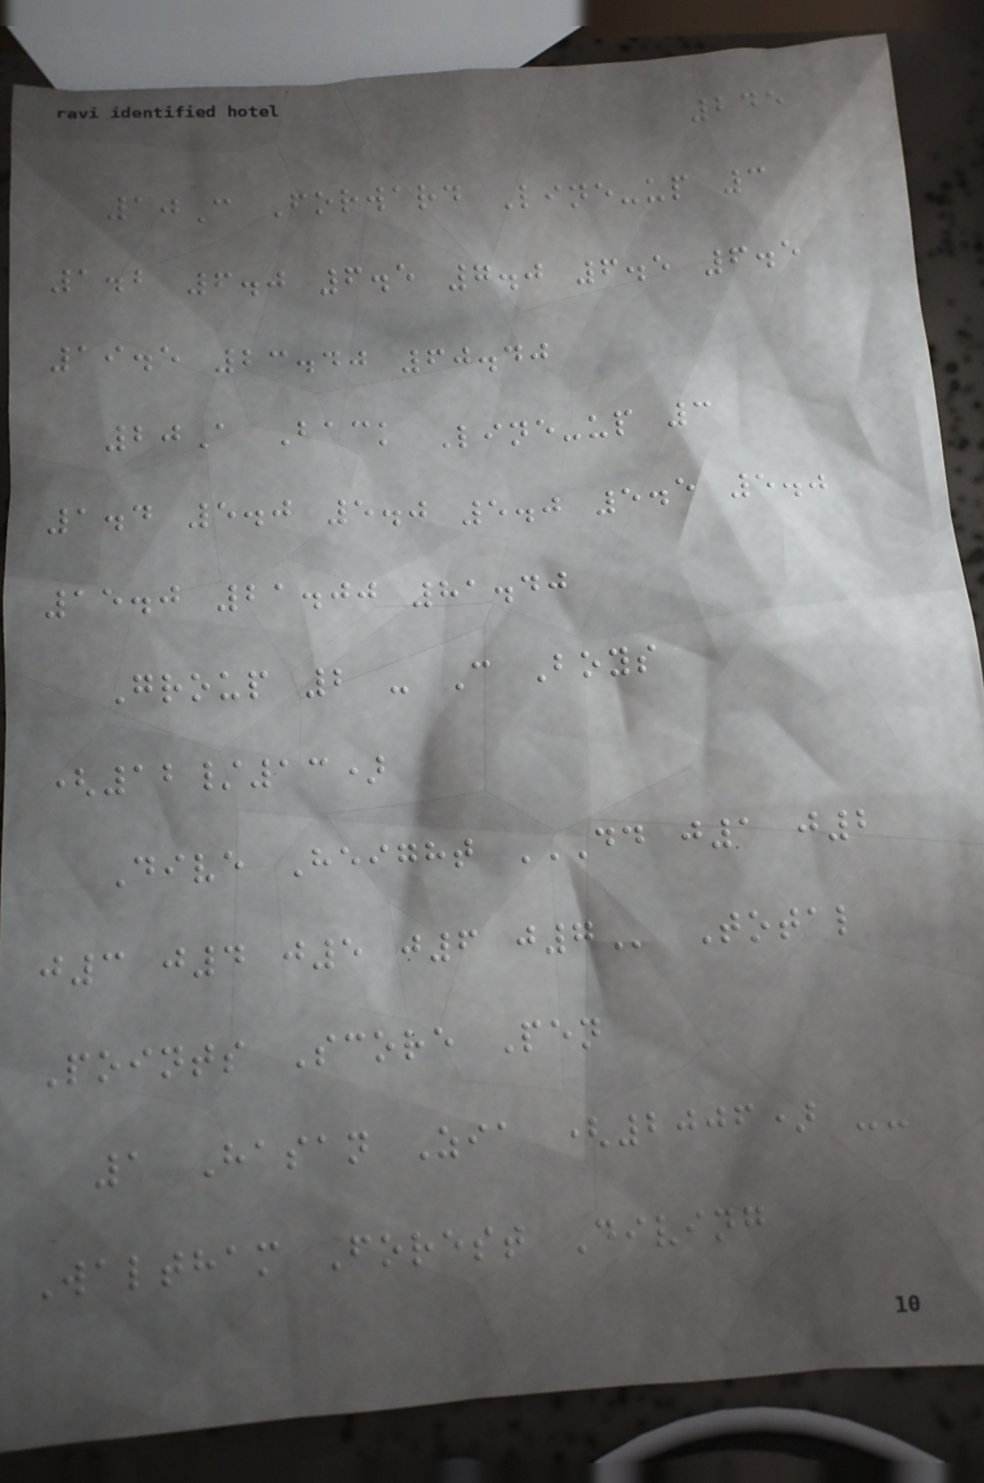245
10C Forward Line-up 3
1.2 6.0 6.5 7.0 6.5 6.5
19.5 23.40 60.40
20A Back Line-up 3
1.4 5.0 5.0 5.0 5.5 5.0
15.0 21.00 81.40
Group 2 - C Boys
(12/13)
Dive Height DD J1 J2
J3 J4 J5 J6 J7 Total
Points Score Pen
1 Hasan Zia (2006) --
Waltham Forest Diving
